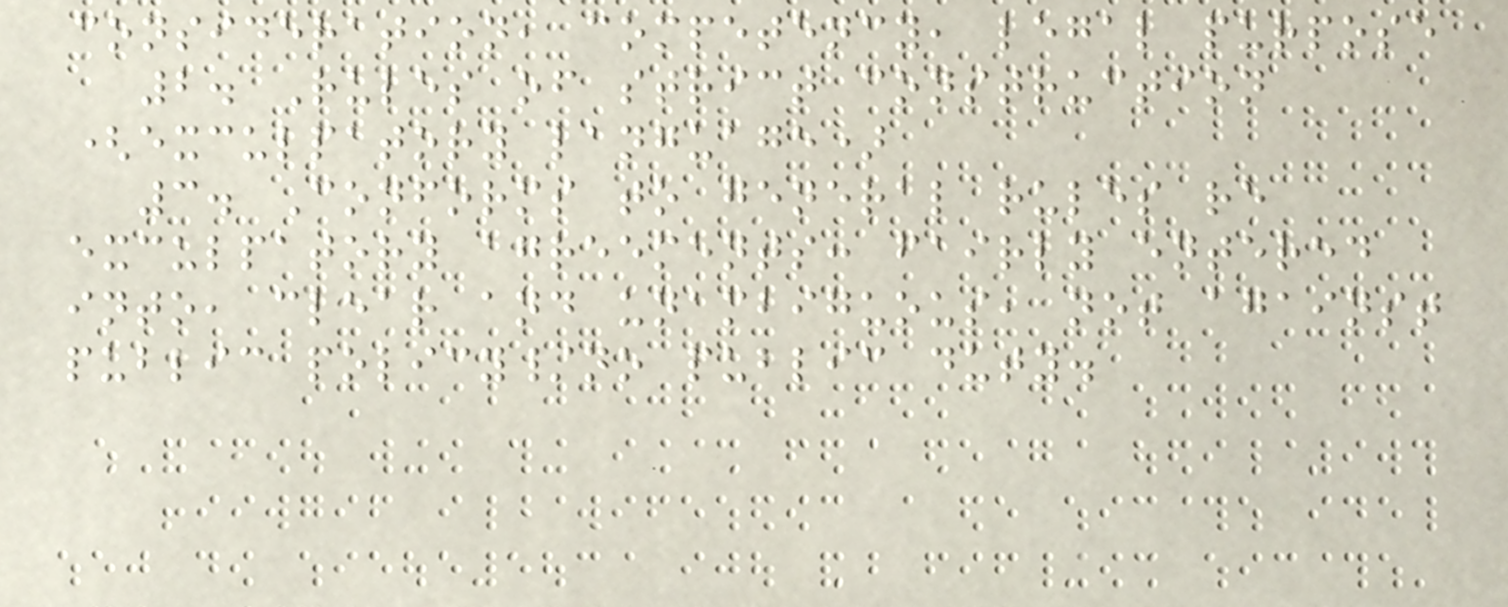consideration, competency, legal purpose
2. Rules of strict construction
(exculpatory language)
3. Conforms to general rules re
exculpatory agreements: fairly entered
into, clear and unambiguous, not against
public policy/no public duty.
